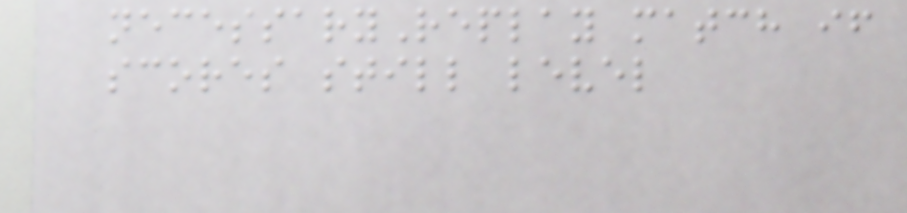necessaryReplay match if
scores still level
